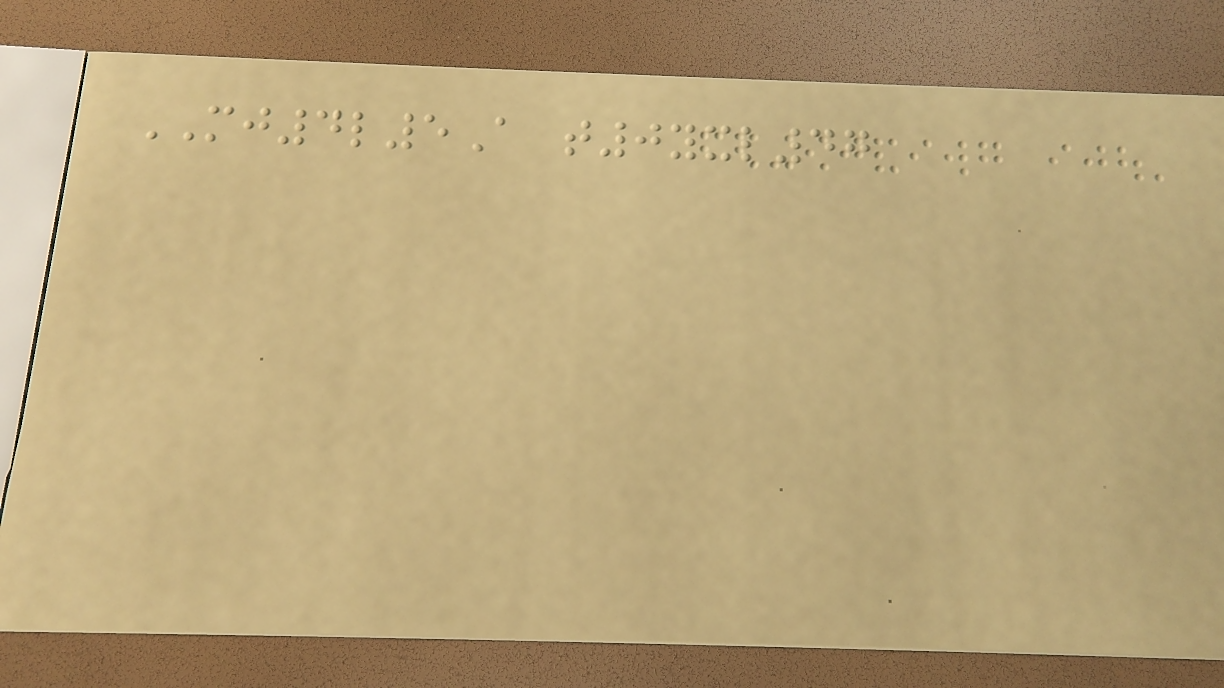MJ4l5A t0yxl47
